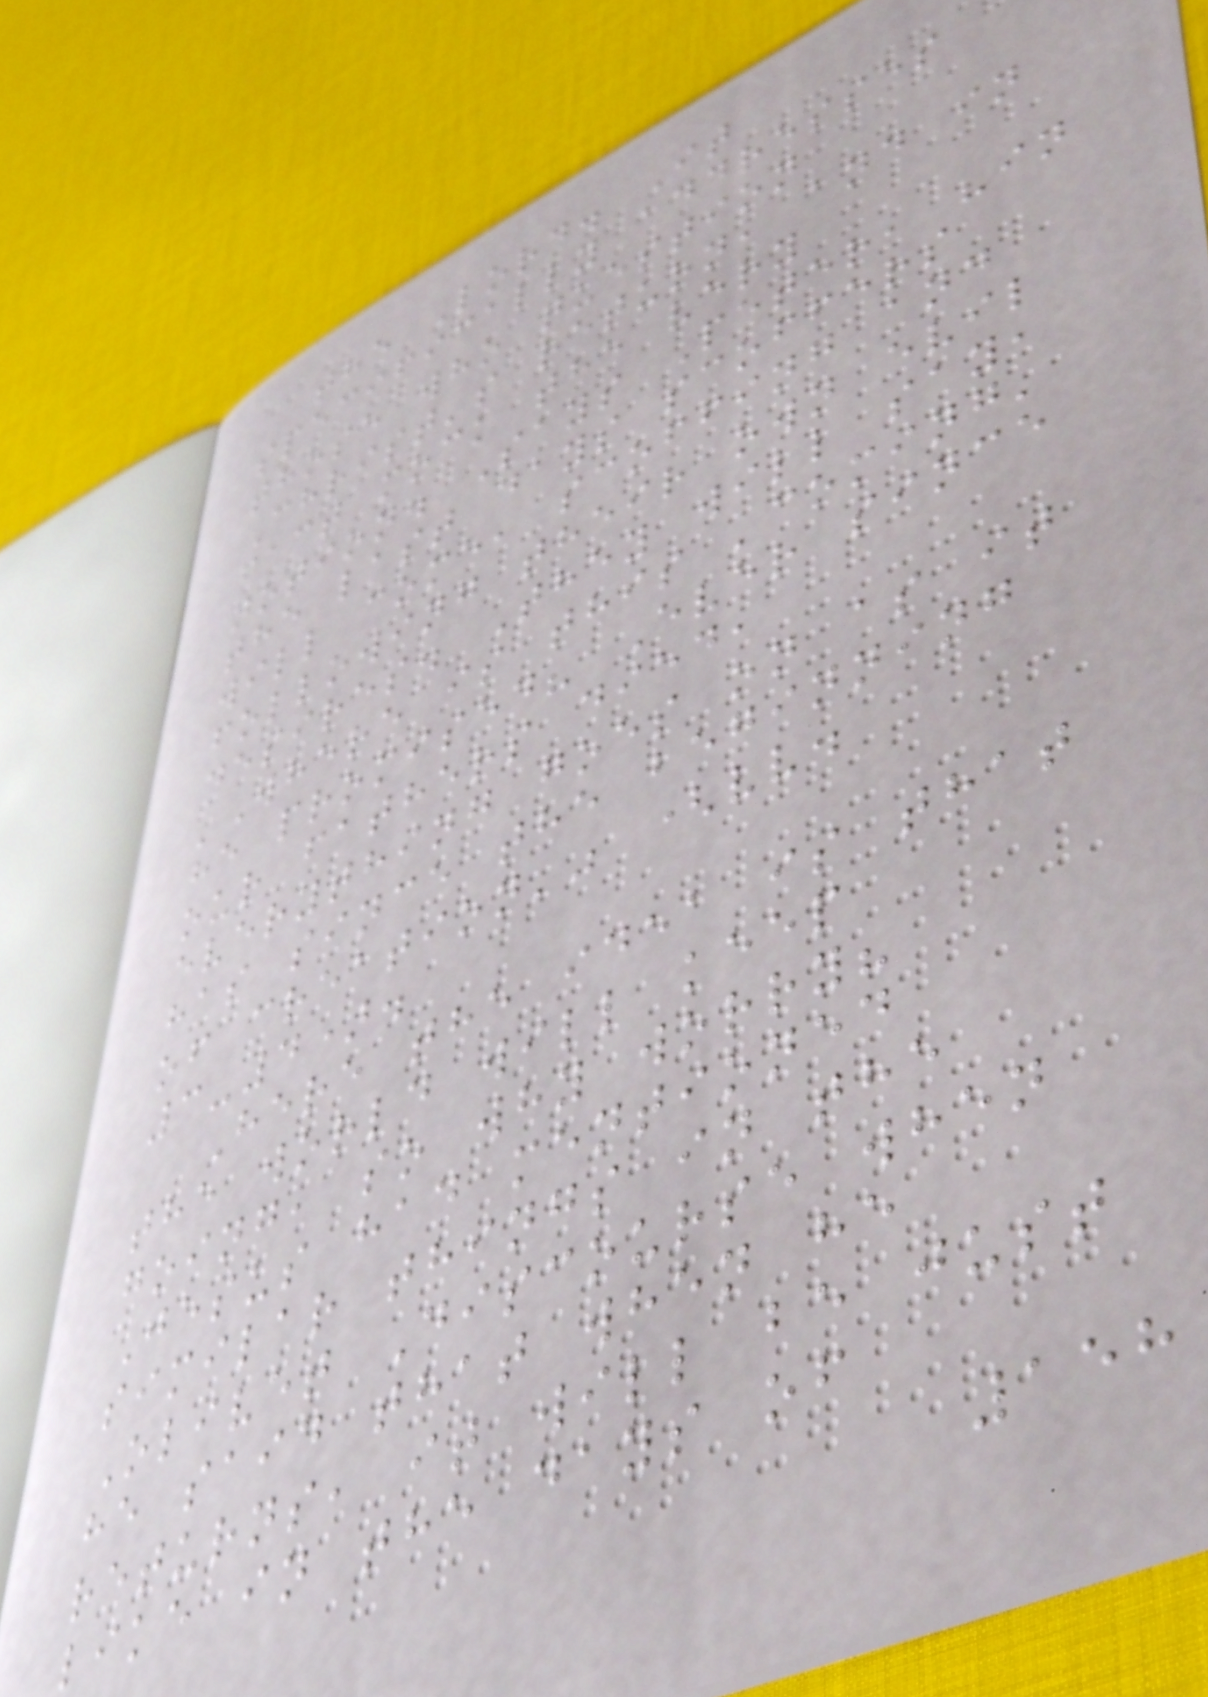the Lord. It
specifically addresses
those who question
Christ's return, and in
fact mock the very
notion. Says Peter, "in
the last days scoffers
will come, scoffing and
following their own evil
desires. They will say,
'Where is this 'coming'
he promised? Ever since
our fathers died,
everything goes on as it
has since the beginning
of creation'" (vv.
3-4).
Here the idea is that
the world will keep
going, so why worry?
Jesus had mentioned
similar things in the
Olivet Discourse when
he said that when he
returns, it will be just
like in the days of
158
